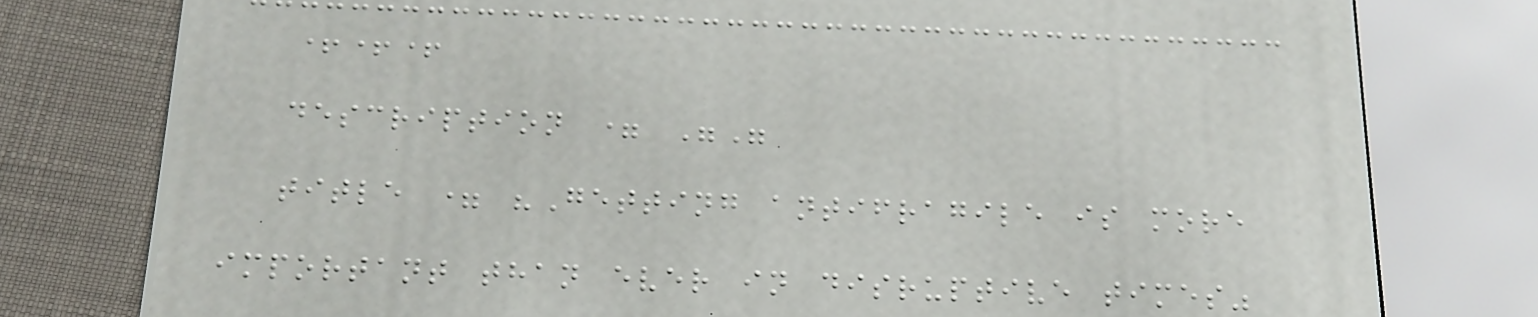+++
description = ""
title = "Getting antifragile is more
important than ever in disruptive times"
